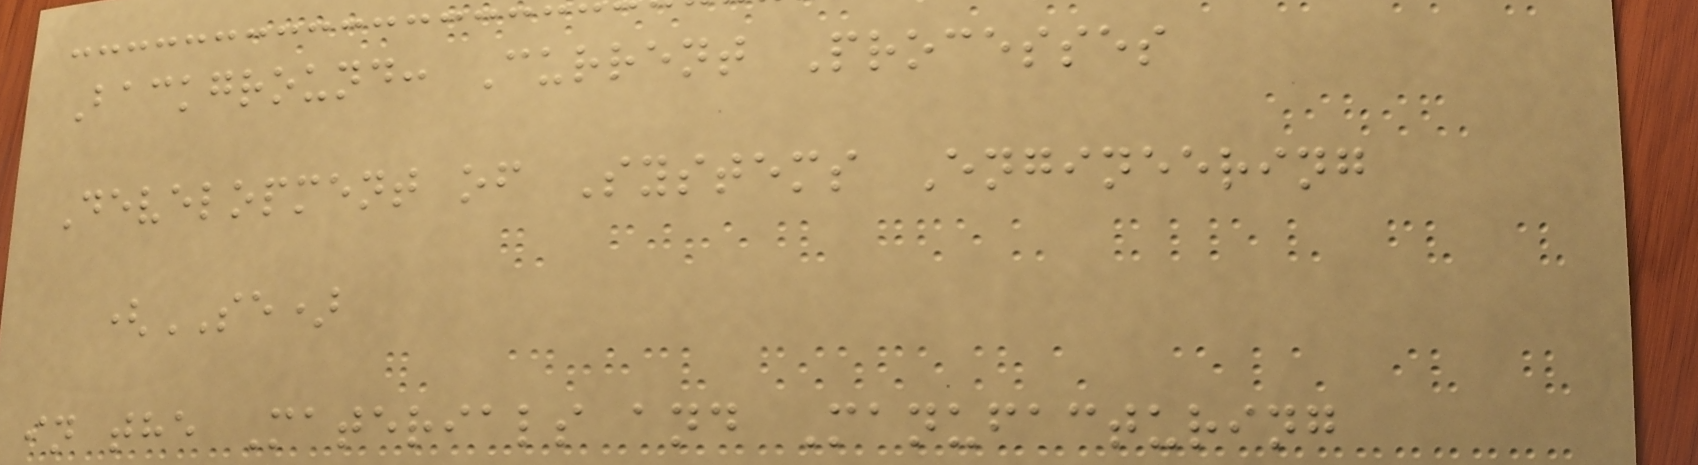Background: Current Processes
Development of Systems Engineering
(SE)
in the Materials and Manufacturing
